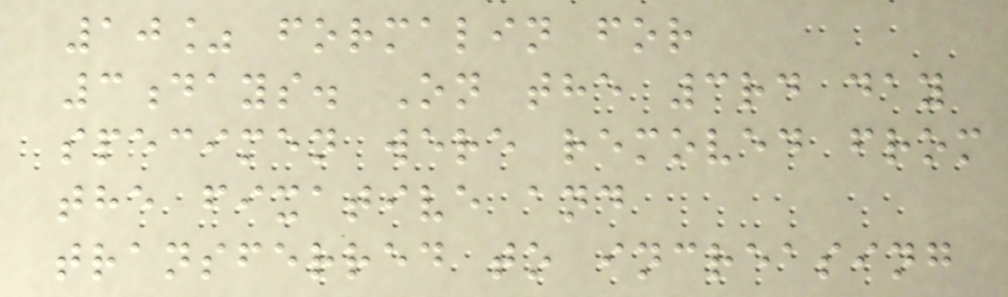10% formalin for
3days. On the 3rd day
specimen were removed from
the fixative and
transferred to increasing
